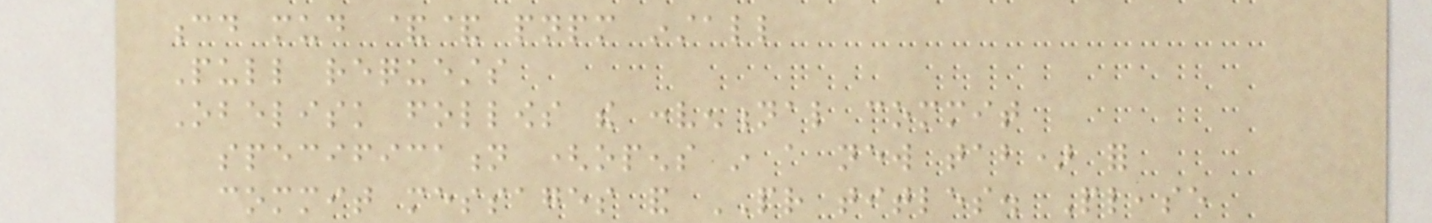cd mud && pnpm install
Pull requests
Obelisk follows the conventional commit
specification (opens in a new tab) for
commit messages and PR titles. Please
